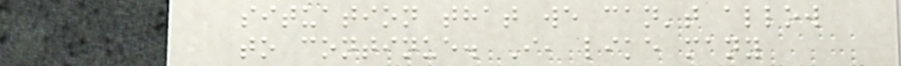situation that we can't allow
to continue. I, like many
